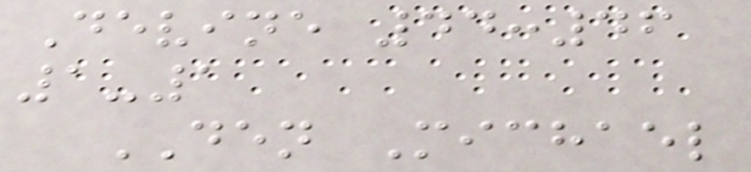Devine 44:46
1-1
DEN Michael
